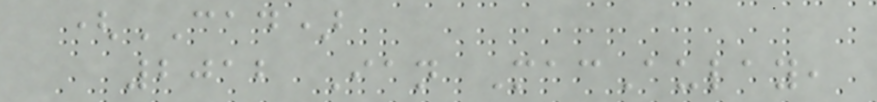(CAD)
2012 Ian MacAulay,
